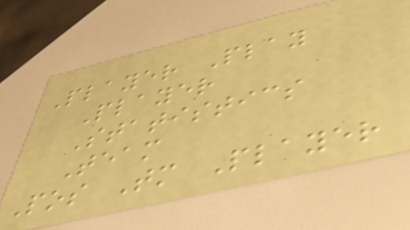Player Play
Player
Statistics
Team
Pos Tm Player
